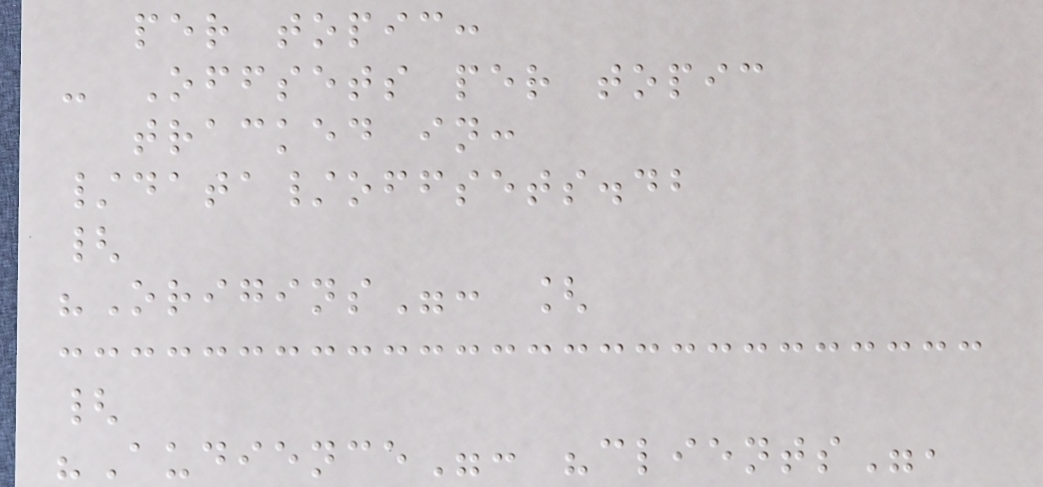per topic:
- Offsets per topic
tracked in:
/data/offsets.db
{
"Origins": [
{
"Audience": "clients",
